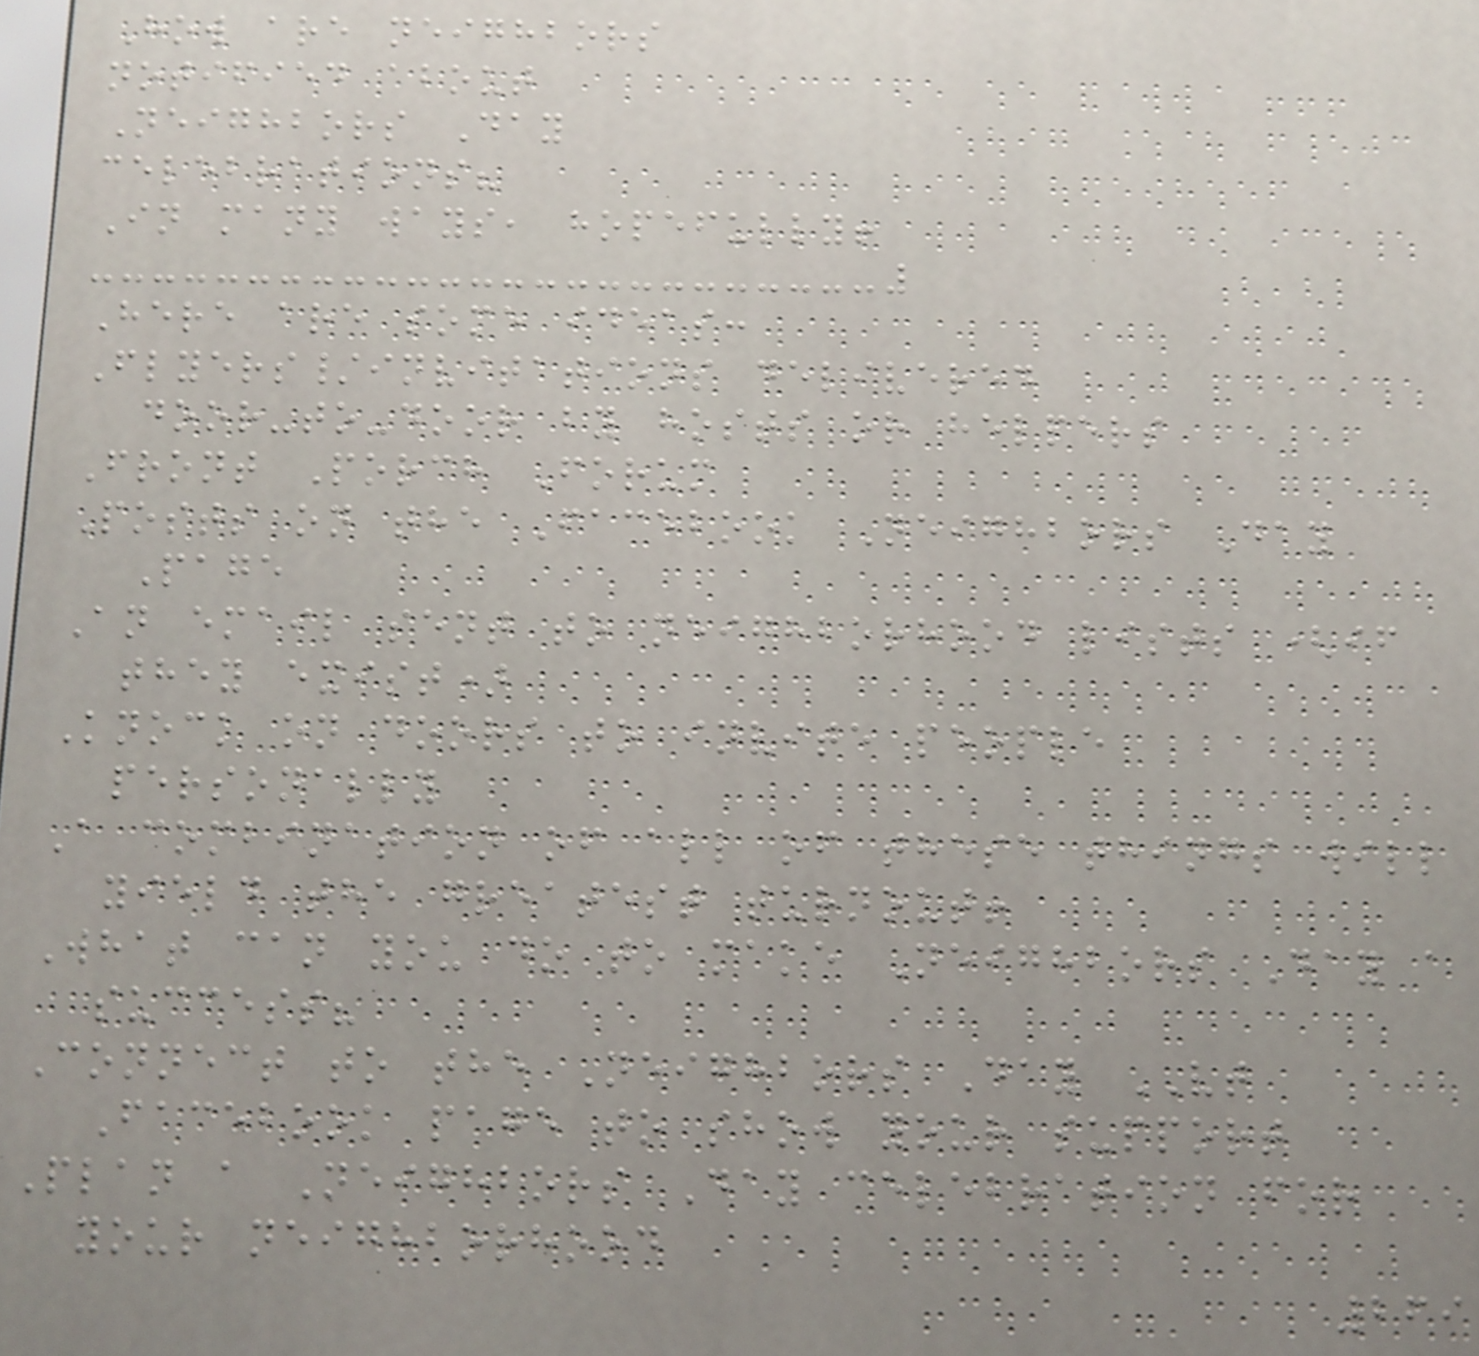How are neighbors
notified about
Neighbors Day
celebrations?
In many ways, hopefully!
Here are some ideas:
Flyers/invitations delivered
door-to-door by hosts or helpers
Front Porch Forum
Posts on the Facebook Neighbors Day
Page
An email sent to neighborhood lists (if
they exist)
Knock on doors to invite people
personally
A combination of all of these things will
yield the greatest turnout!
What can you do to make Neighbors Day a
success?
Connect to the Neighbors Day VT
Facebook page to show your support
Plan a Neighbors Day celebration for
your neighborhood
269
